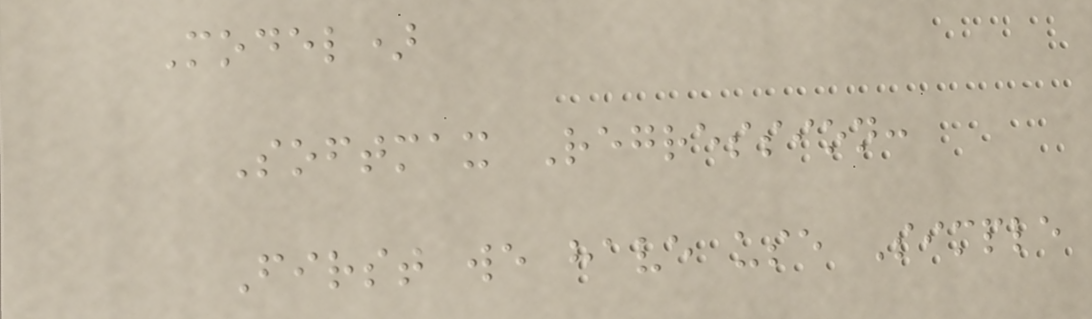Model)
Softmax Regression:
First we have use Simple
